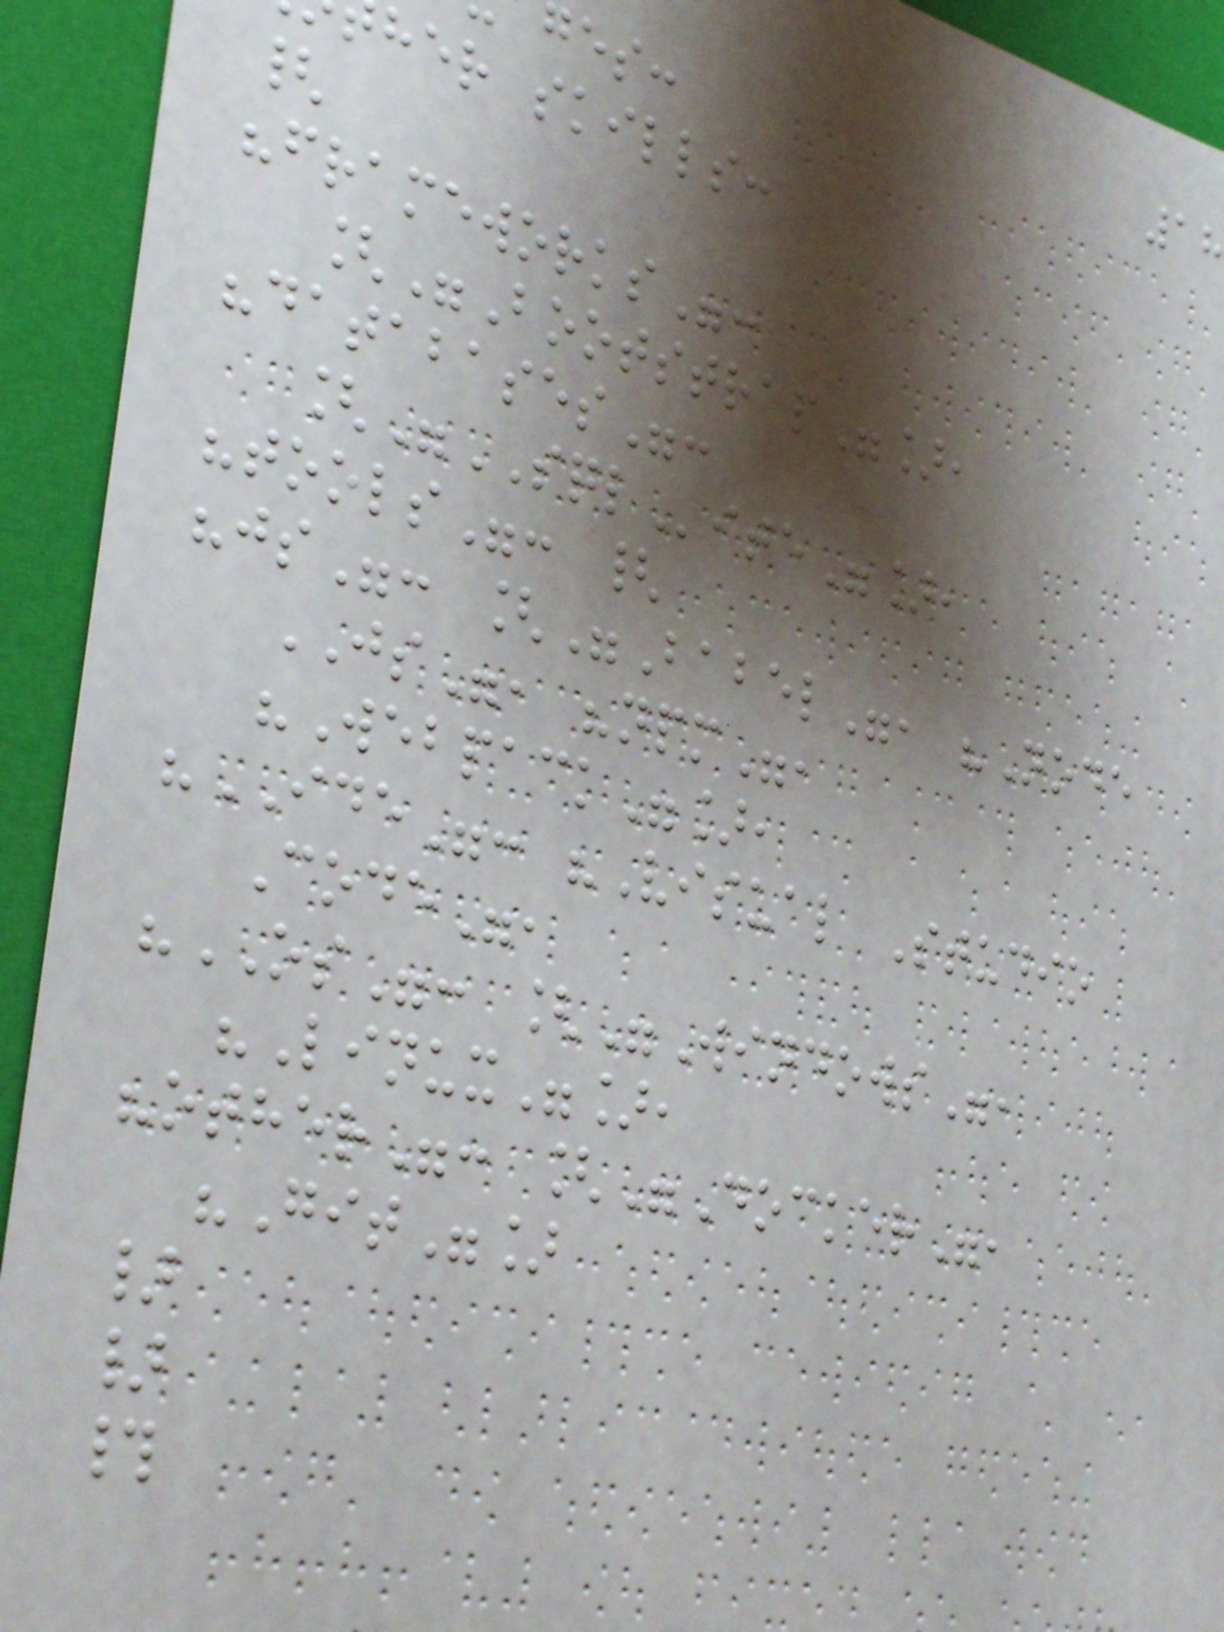18
ges:
her skills:
{
"frameworks":
["Bootstrap"],
"databases":
["SQLite"],
"tools": {
"js": ["Babel", "Node
JS", "npm",
"Webpack"],
"IDE": "Visual Studio
Code",
"OS": ["Windows",
"Linux"],
"other": ["Docker",
"Git"]
}
}
#
